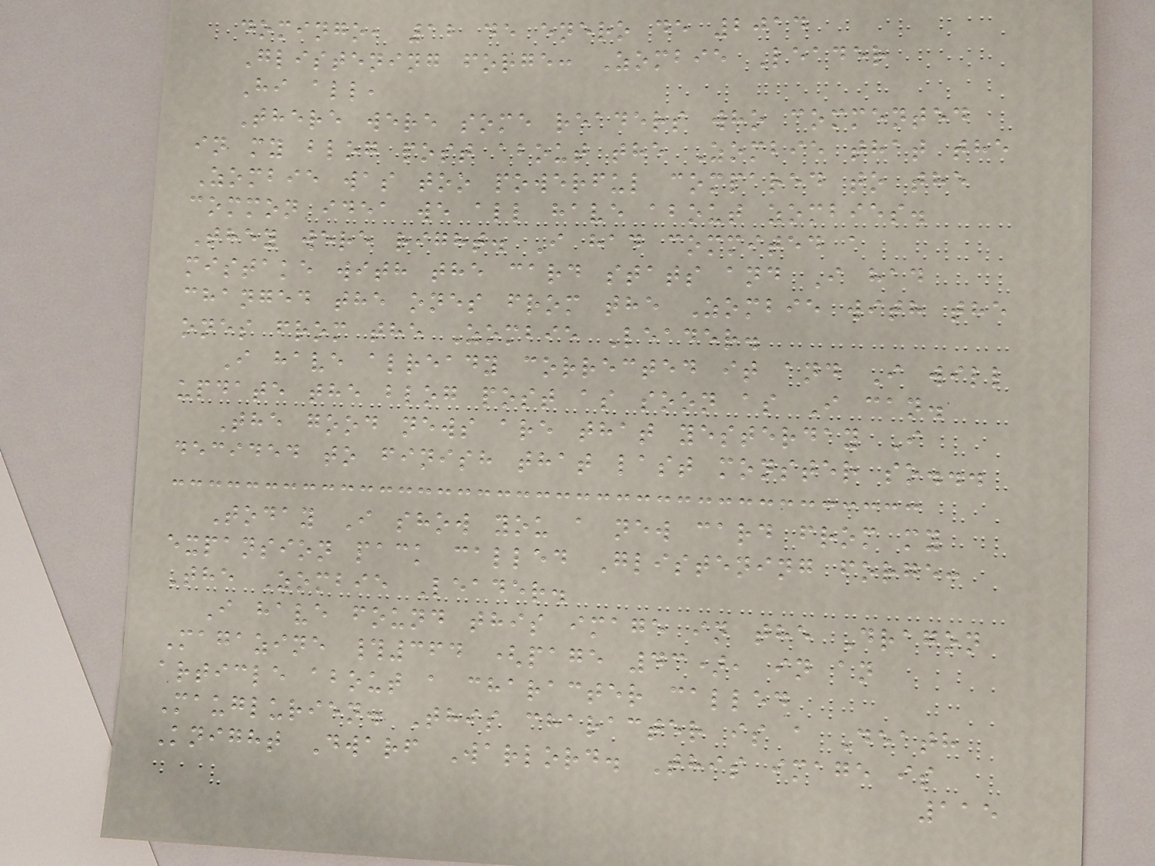domingo, 12 de enero de 2014
Glistening forge: Zombie Leader
Hi all,
There were some readers who commented
in my blog post about the Zombie that the
Zombie was too powerful compared to the
common idea we all have about zombies.
They were right. I had commited a
mistake with the card stats and I had
changed the ones from the Zombie with the
ones from the Zombie Leader.
I have already corrected it and I will
update the blog post as soon as I can.
The good news are that yesterday I
decided to finish that last monster so...
Today I show you a new card from my
expansion pack called Glistening forge:
The Zombie Leader.
I have found this image in the Dragon
Magazine #364 (page 43), in an
article about a character called
Mauglurien. This character is a Death
Knight Dwarf Warlord. This image is
115
